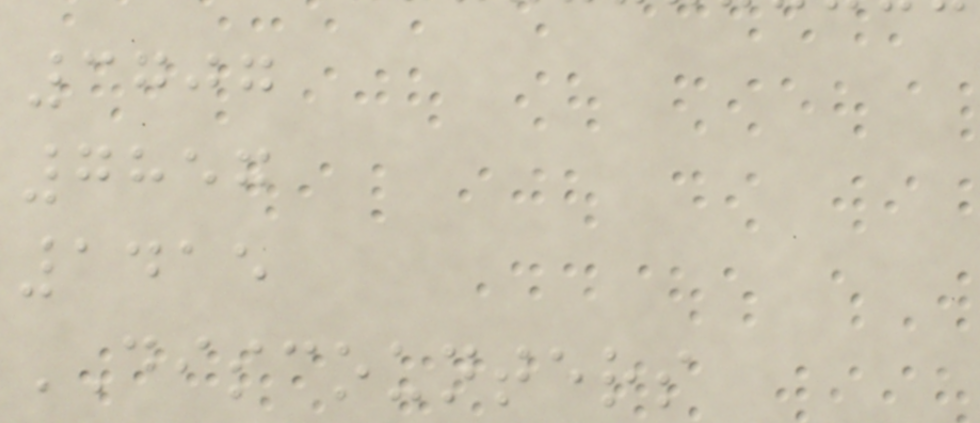3707
7857
1415
DISCOUNTERS
